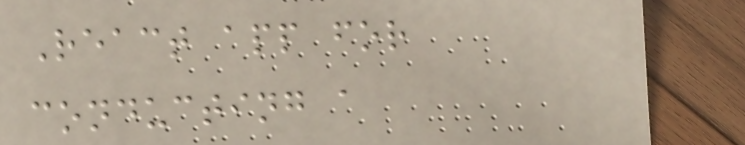React app for
conducting a
